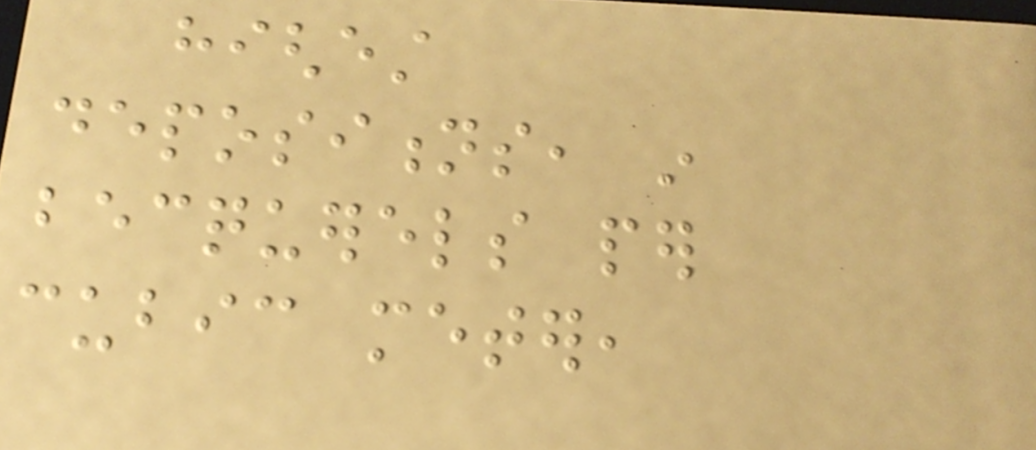highest
depositions, in
becquerels per
cubic meter,
